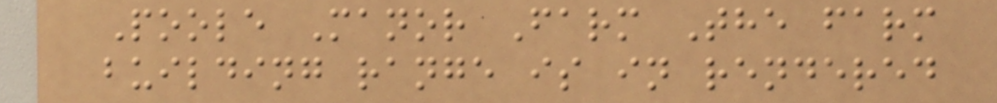Poole Manor Farm The farm
building range is in rendered
